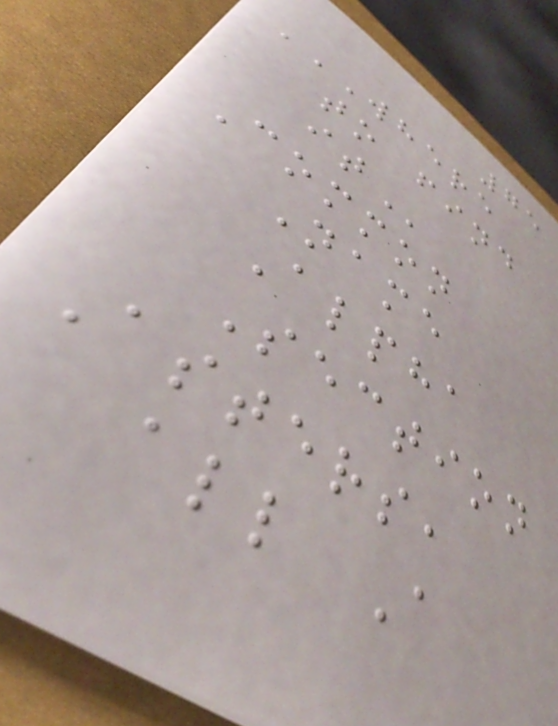75
WHERE
TO FIND
IT
Common
Name
Alpha
Section
Asters,
all A
